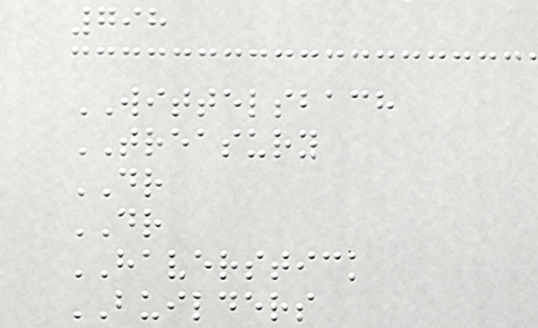798
WITTELSBACH
TREASURY
DR
DR
HAVERSTICK
BUILDERS
